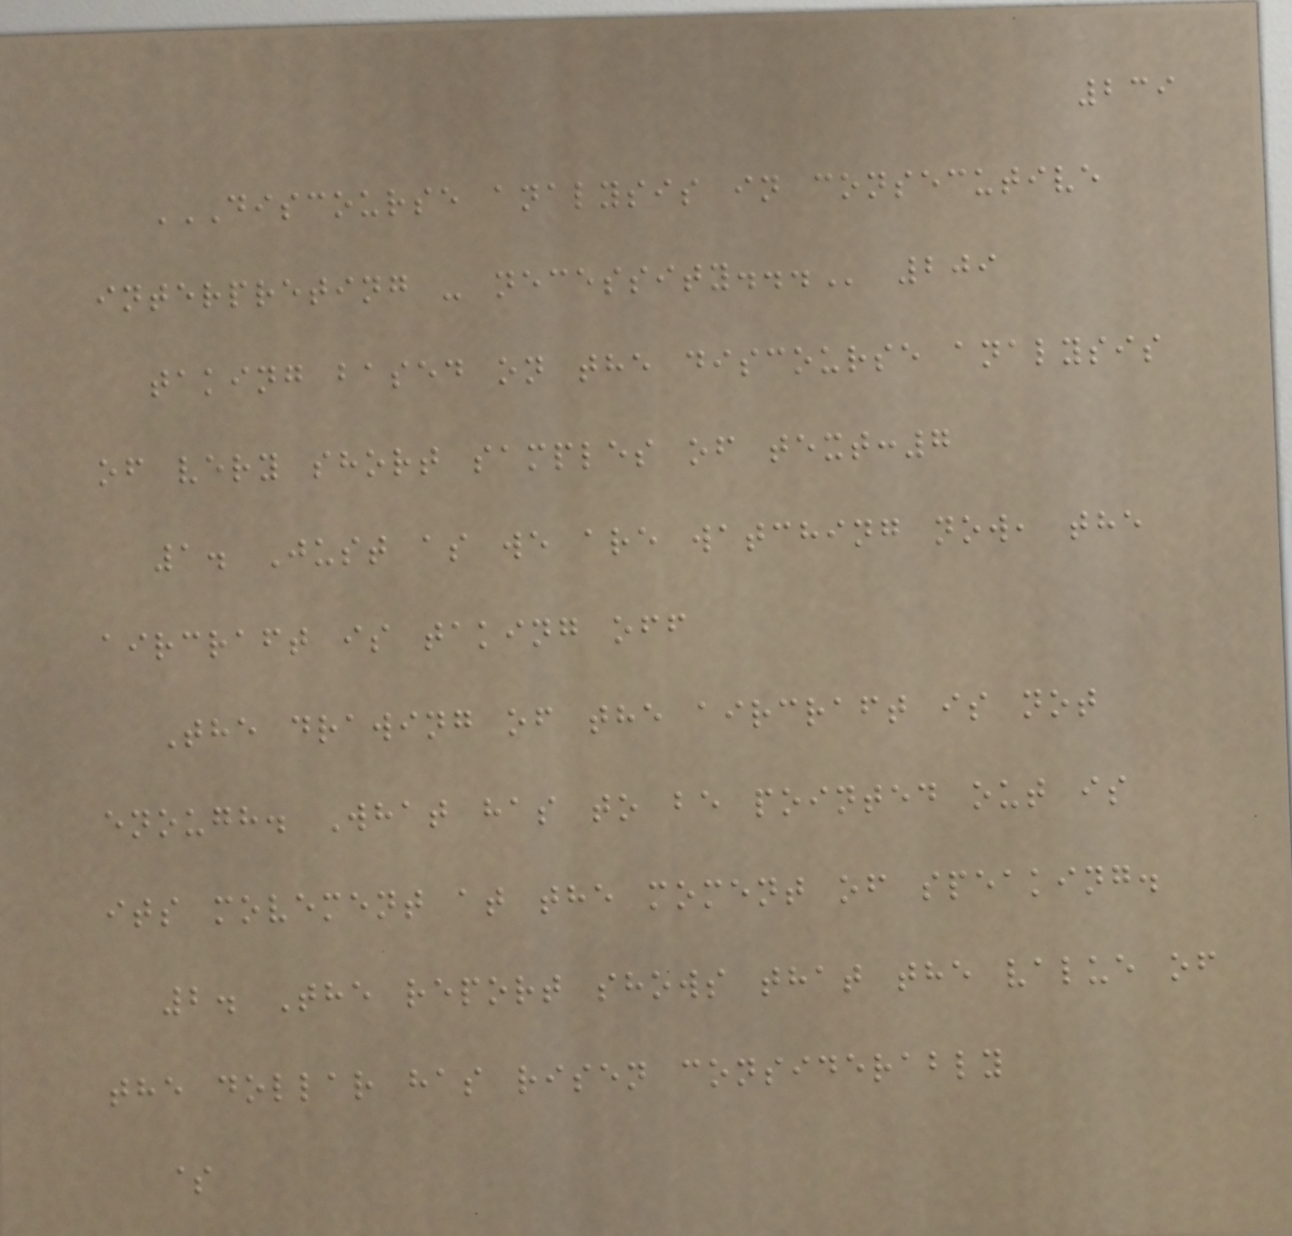239
DISCOURSE ANALYSIS IN CONSECUTIVE
INTERPRETING - NECESSITY... 209
taking based on the discourse analysis
of very short samples of text:7
1. Just as we are watching now, the
aircraft is taking off
The drawing of the aircraft is not
enough. What has to be pointed out is
its movement at the moment of speaking.
2. The report shows that the value of
the dollar has risen considerably
$
